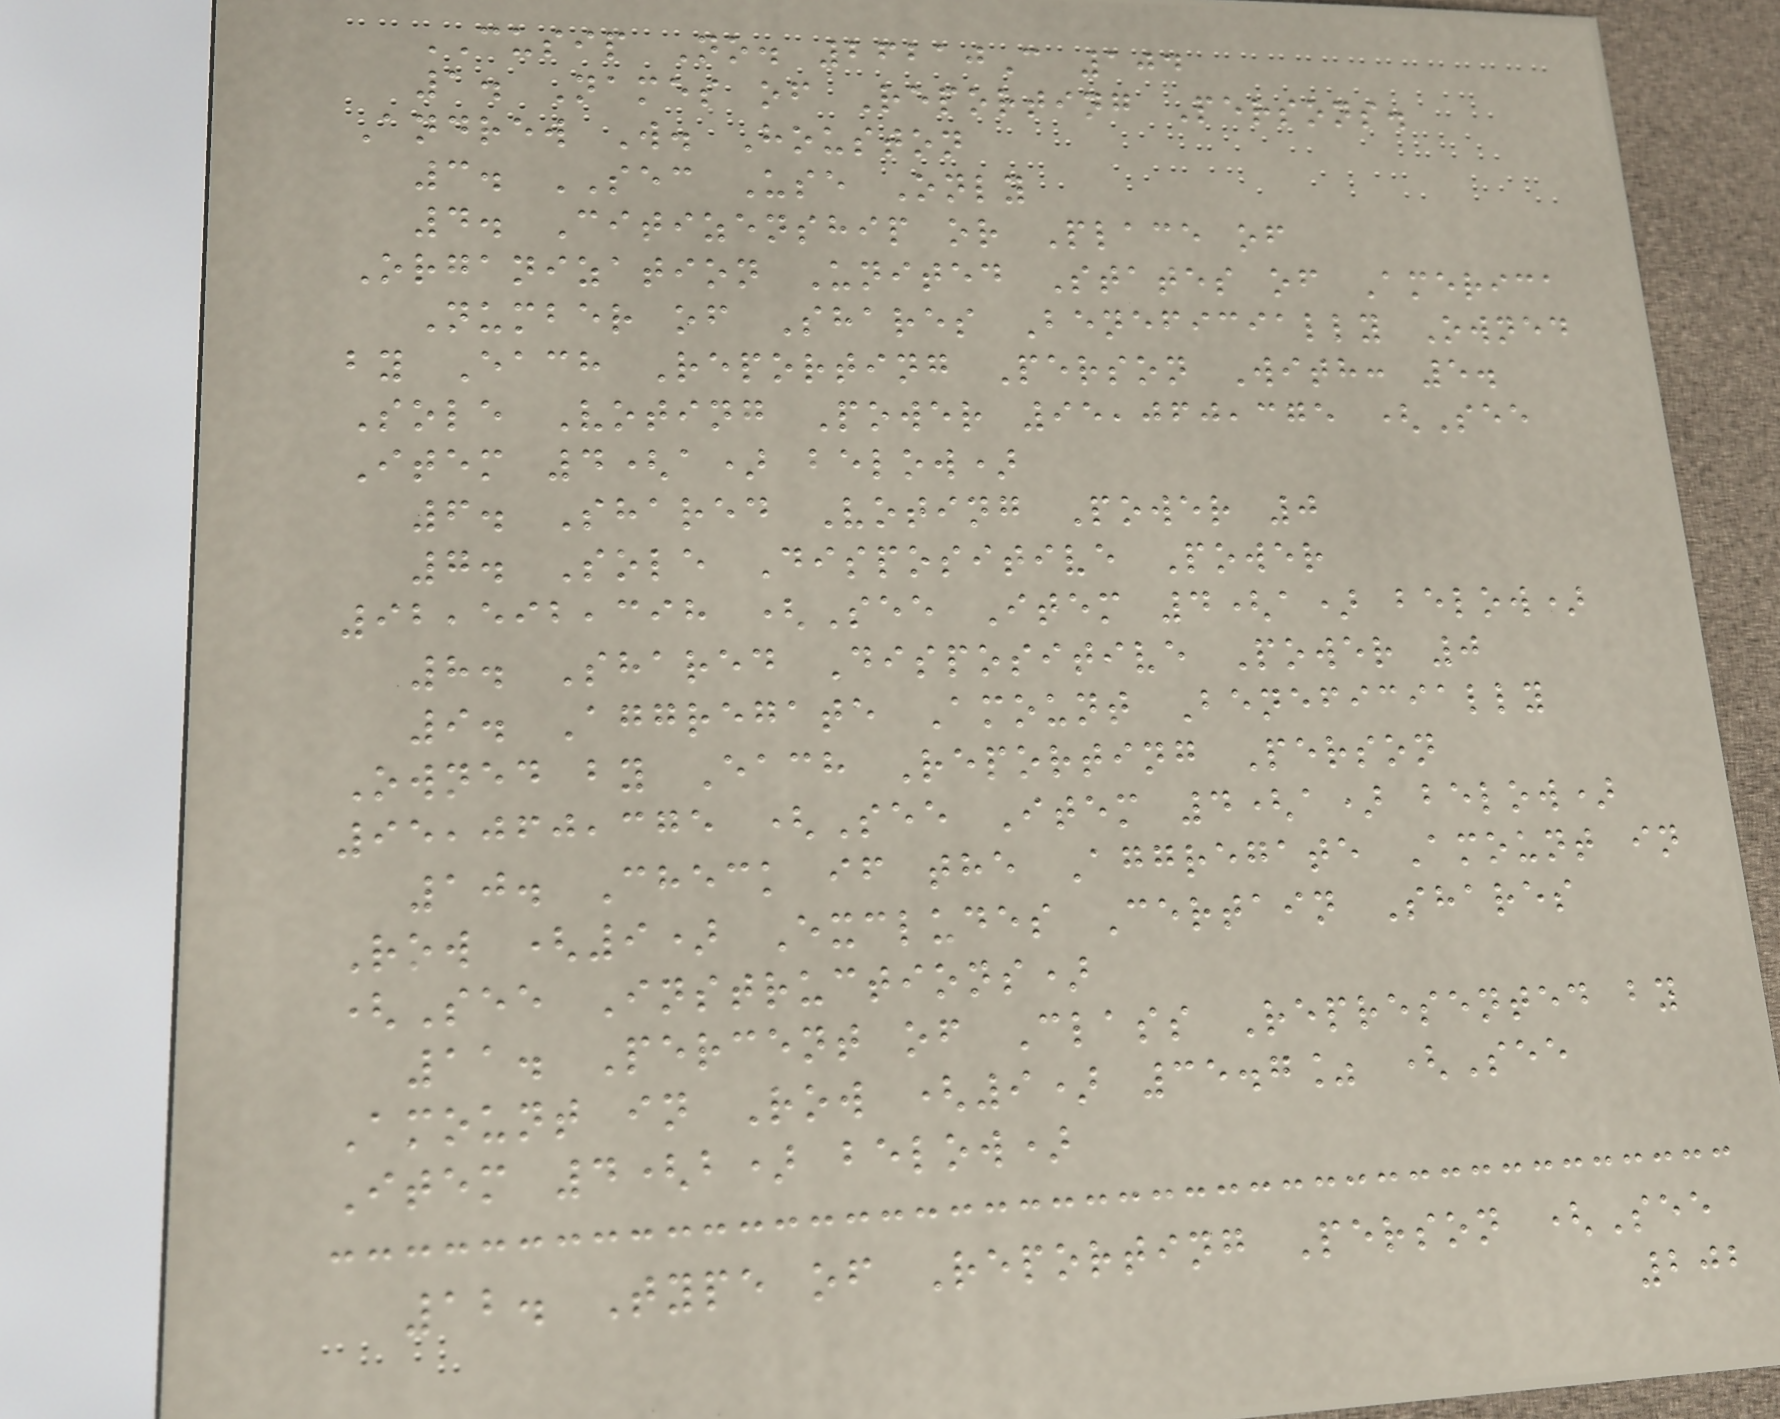CUSIP No. 26210C 104
1. Names of Reporting Persons.
Andrew W. Houston
3. SEC Use Only
4. Citizenship or Place of
Organization United States of America
Number of Shares Beneficially Owned
by Each Reporting Person With: 5.
Sole Voting Power 95,060,375 (See
Item 4(a) below)
6. Shared Voting Power 0
7. Sole Dispositive Power
92,592,398 (See Item 4(a) below)
8. Shared Dispositive Power 0
9. Aggregate Amount Beneficially
Owned by Each Reporting Person
95,060,375 (See Item 4(a) below)
10. Check if the Aggregate Amount in
Row (9) Excludes Certain Shares
(See Instructions)
11. Percent of Class Represented by
Amount in Row (9) 35.7% (See
Item 4(b) below)
12. Type of Reporting Person (See
202
